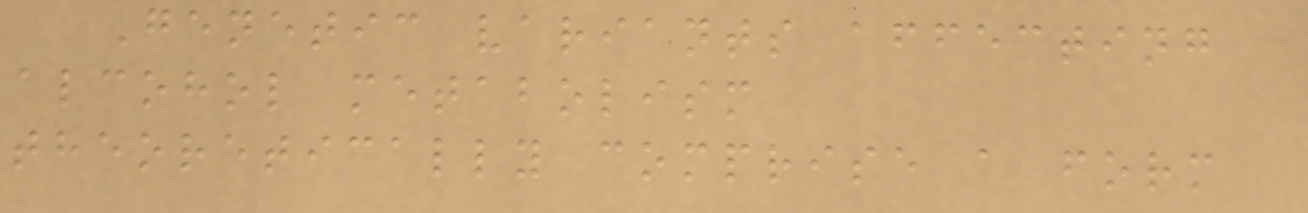Genetic variants affecting
alcohol metabolism
theoretically comprise a form
